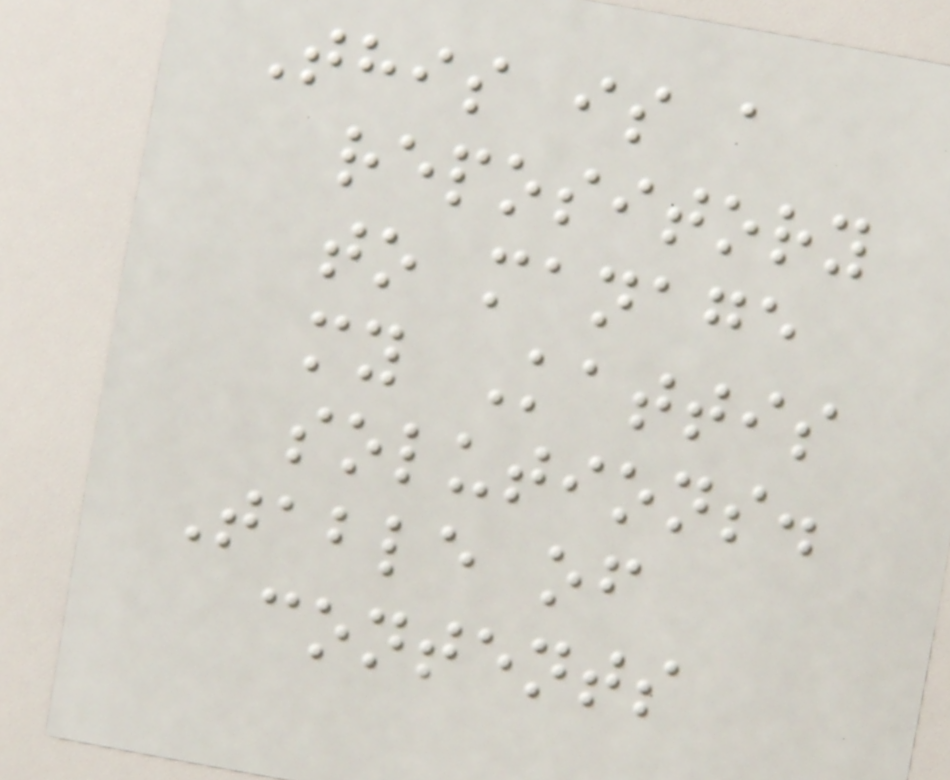This is a
repository
to manage
my Kattis
solutions.
Table of
contents
